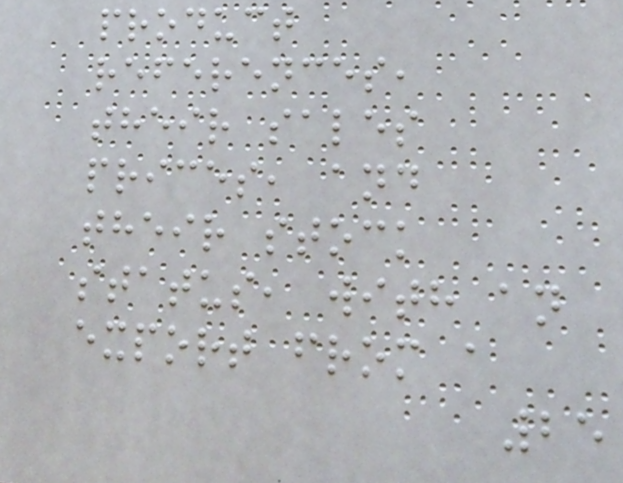product
references,
their sales
prices, and
their stock
status, with an
export from a
25
